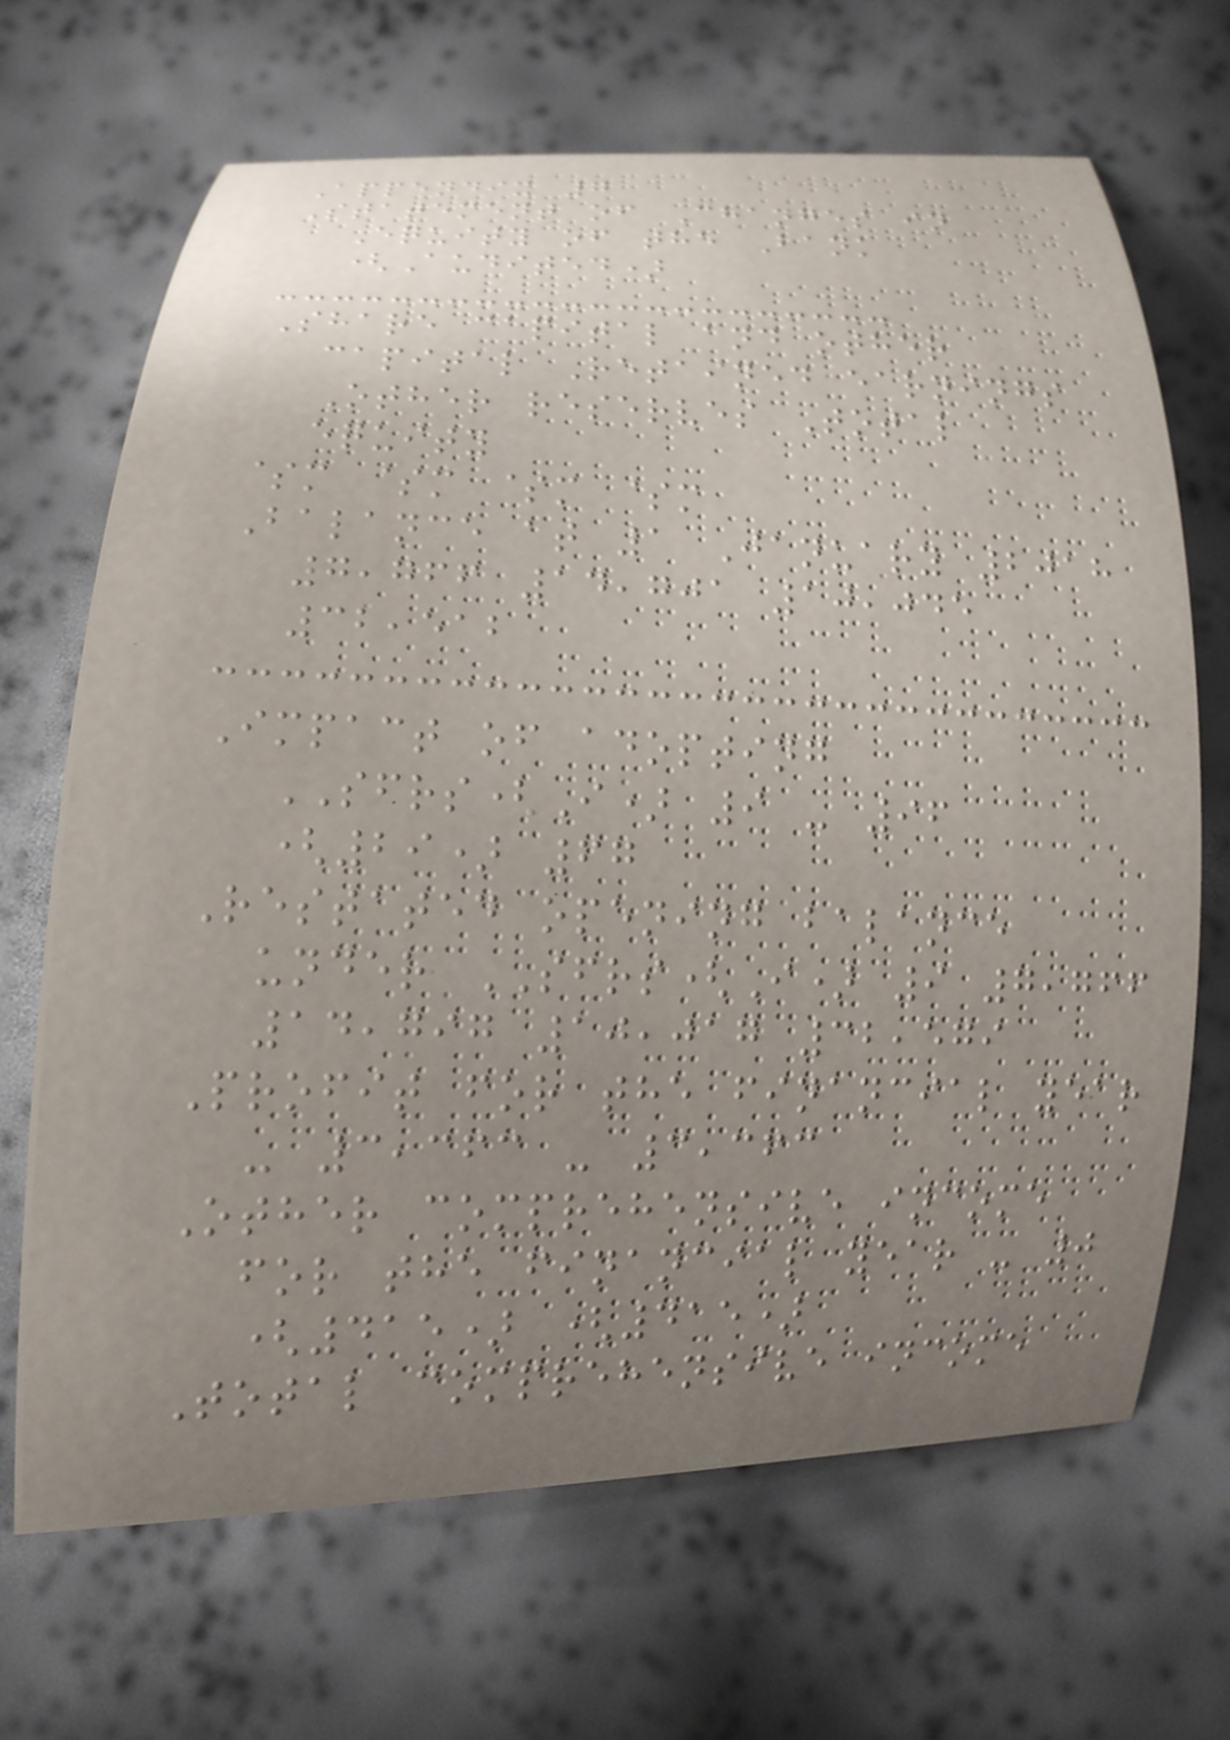Appendix 7
Statement of Changes in
Equity of the Bank
(Audited)
Share capital and other
capital Retained earnings
Other reserves Total
equity
$m $m $m $m
Balance at 1 January 2018
7,766 14,701 10,045
32,512
Impact of adopting
SFRS(I) 9 - 96
(29) 67
Restated opening balance
under SFRS(I) 9 7,766
14,797 10,017 32,579
Profit for the financial year
- 3,363 - 3,363
Other comprehensive income
for the financial year - 0
(415) (415)
Total comprehensive income
